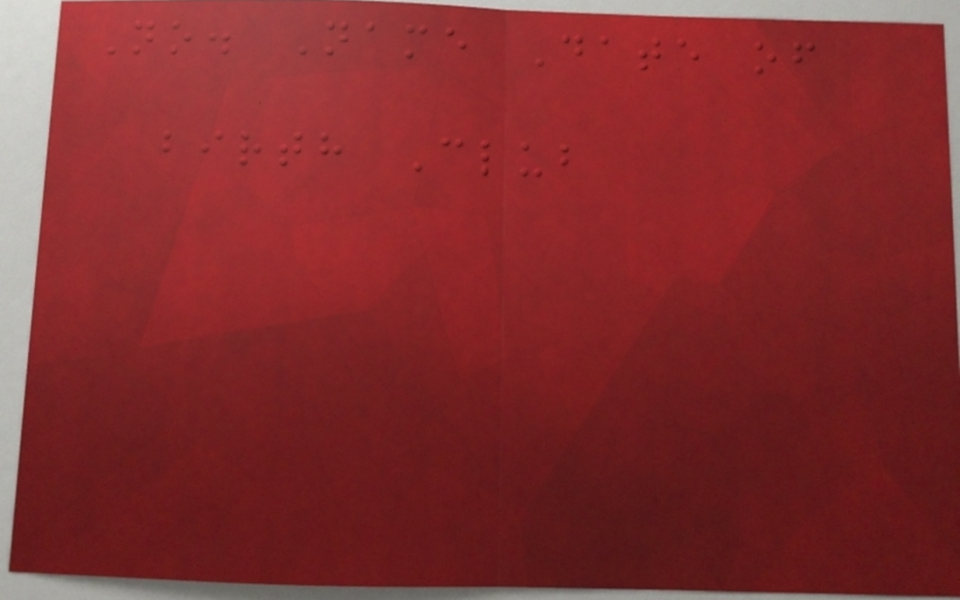No. Name Date of
birth Club
